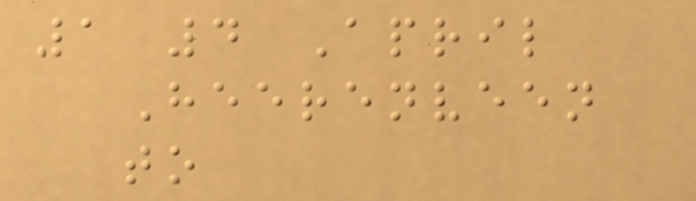1 4 April
Heerenveen
to
